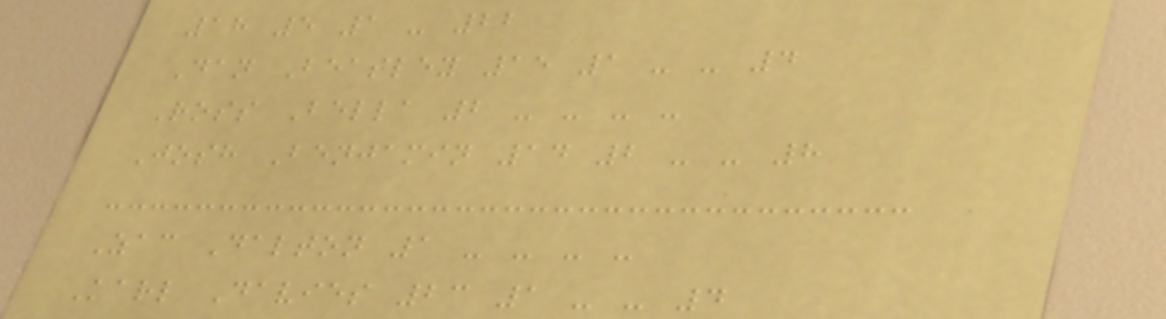18 5 1 - 22
Dan Beasley 15 1 - - 4
Ross Bella 2 - - - -
Josh Benjamin 14 2 - - 8
Zac Dalton 1 - - - -
Karl Davies 23 1 - - 4
